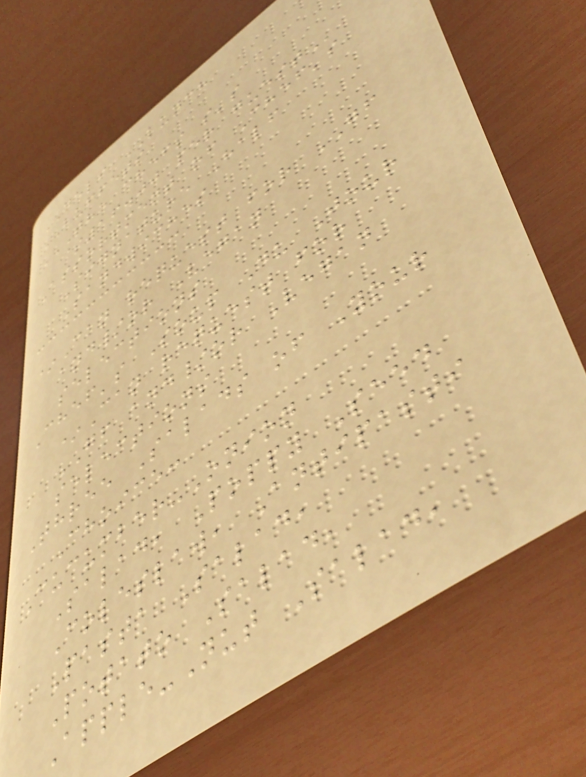DELI LUNCH
BUFFETS
THE CHEFS S'S
$16.00 PER GUEST
Assortment of Chef's
Signature Half
Sandwiches
*Can request for GF
and/or Vegan
selections
Chef's Soup Du Jour
*Can request for
GF and/or Vegan
selections
Three Salads of Your
Choice:
Cucumber-Onion
Salad, Poppy Seed
Coleslaw, Antipasti
Pasta Salad,
Potato Salad,
Apple-Nut Salad,
